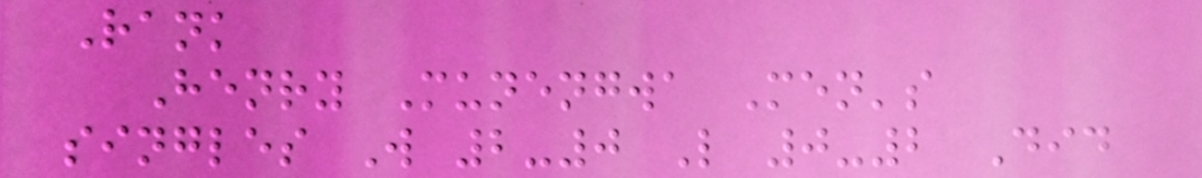Rank
Henry Munengwa Men's
singles W 2-0 L 0-2 Did
